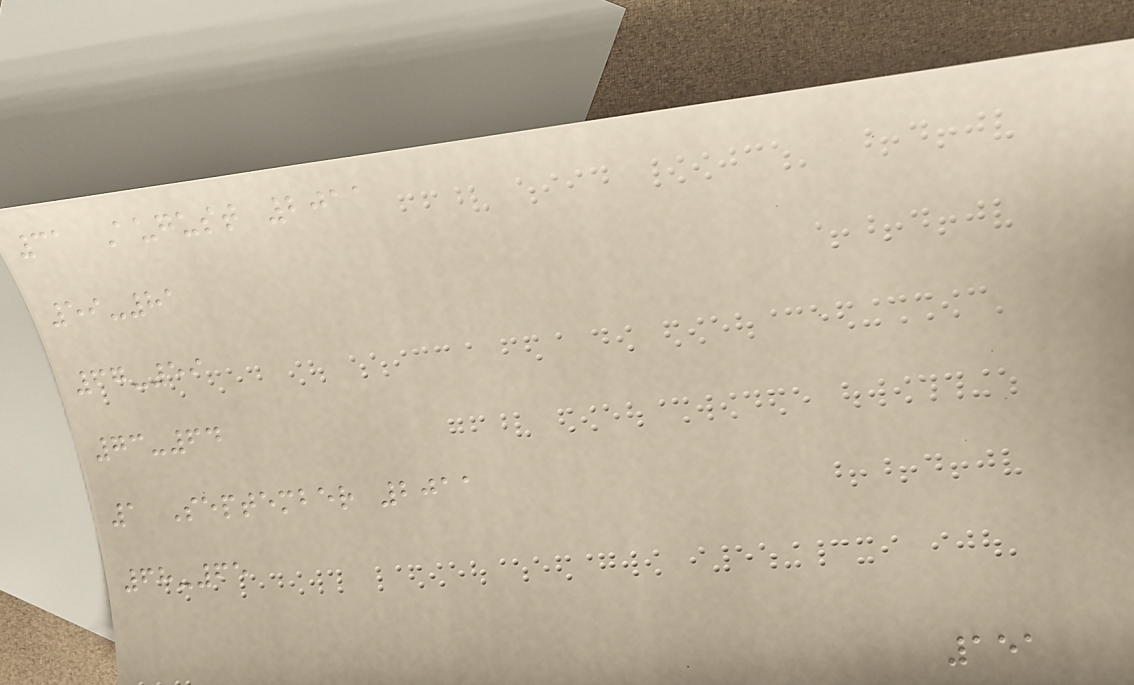31 August 2011
59-81
67-59
73-64
1 September 2011
68-65
151
